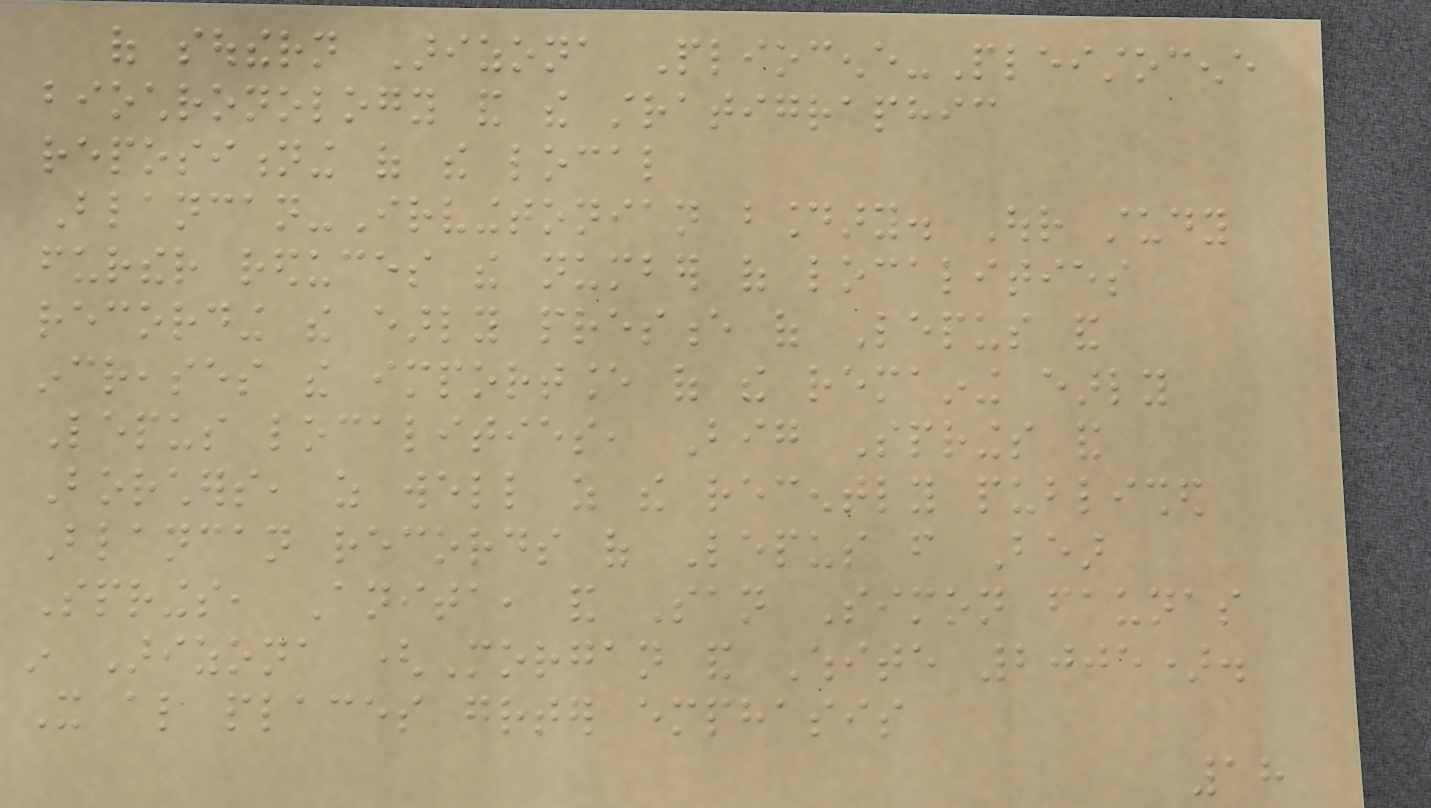of southern Arizona Pliocene-Pleistocene
biochronology and the stratigraphic
repositioning of the local
Blancan-Irvingtonian boundary. Our study
further reduces the number of localities
recording the early presence of Lepus and
increases the importance of the remaining early
Lepus localities, Big Springs and
Borchers, as well as the recently published
Blancan records of Lepus from Bear
Springs, Anita, and San Simon faunas
in Arizona (Morgan and White 2005).
It also places greater emphasis
18
